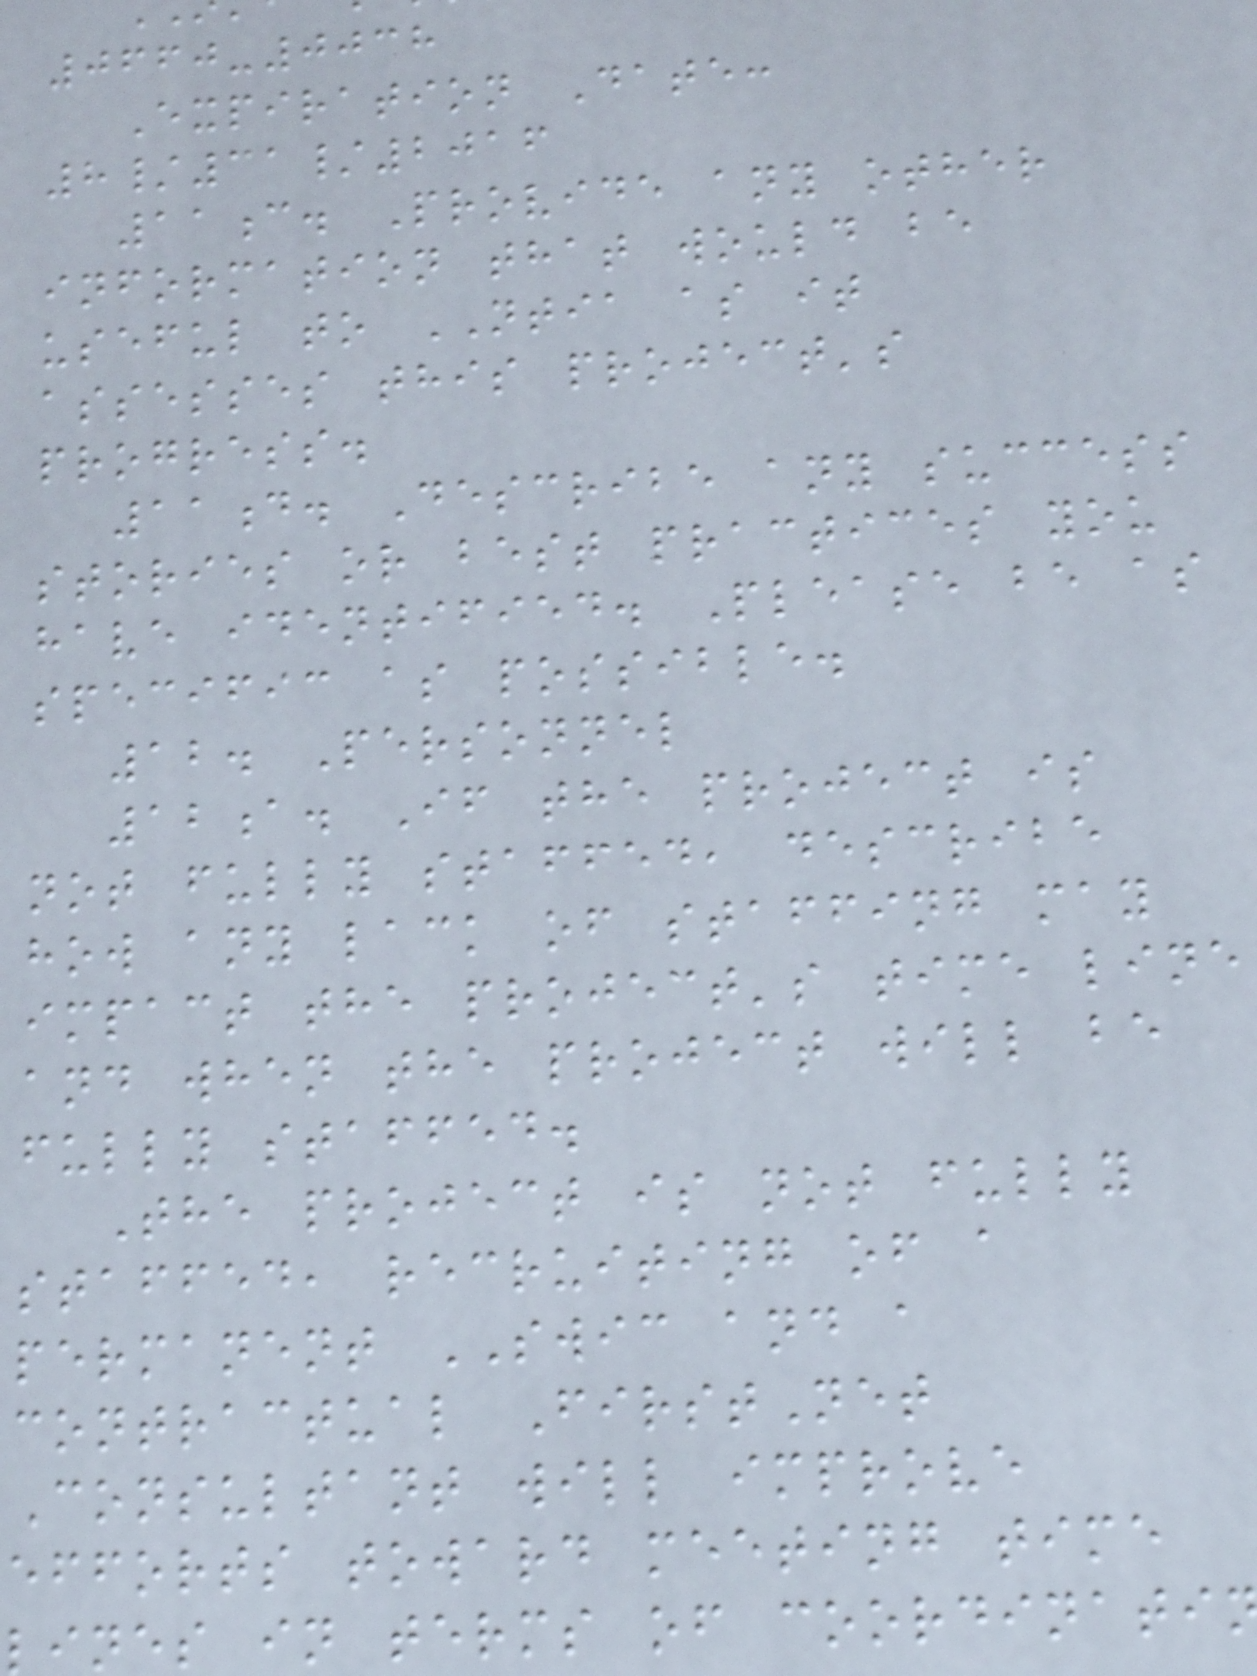0660-0038
Expiration Date:
8/31/2016
11c. Provide any other
information that would be
useful to NTIA as it
assesses this project's
progress.
11d. Describe any success
stories or best practices you
have identified. Please be as
specific as possible.
12. Personnel
12a. If the project is
not fully staffed, describe
how any lack of staffing may
impact the project's time line
and when the project will be
fully staffed.
The project is not fully
staffed, recruiting of a
permanent SWIC and a
contractual FirstNet
Consultant will improve
efforts toward meeting time
lines in terms of coordinati
